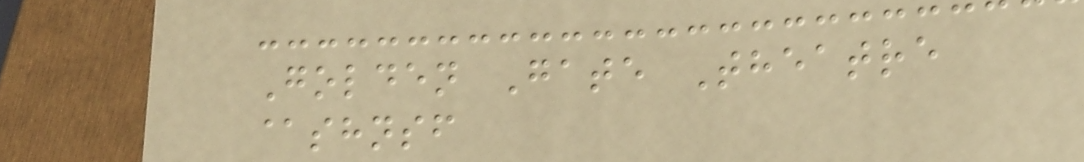Golden Gate Theatre
@shnsf
